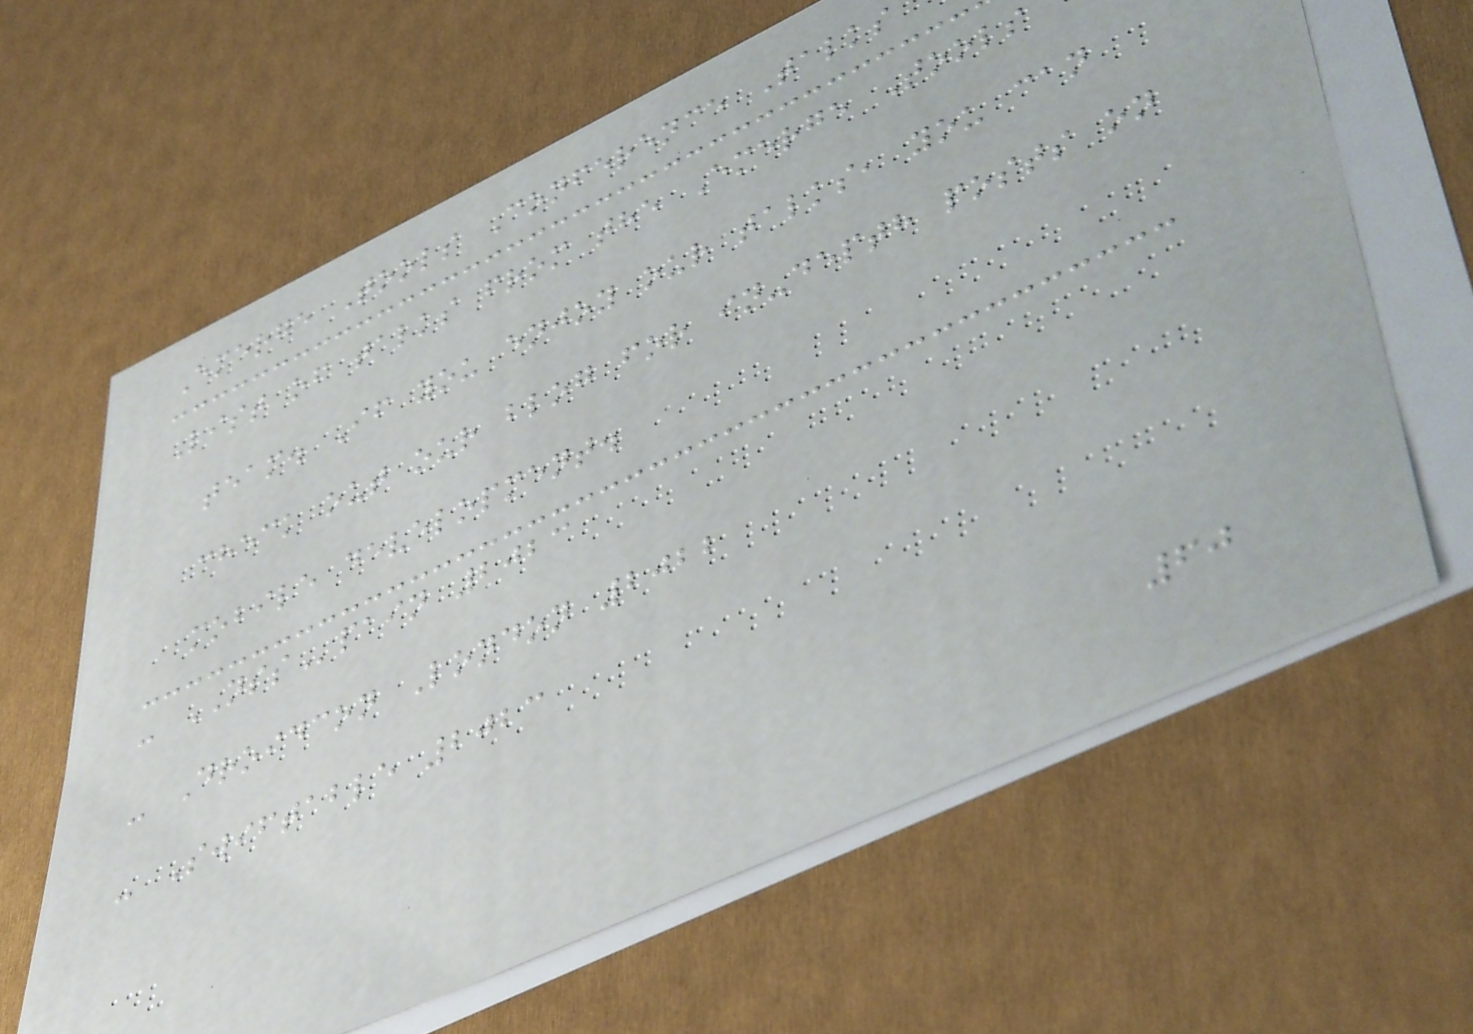Emerge Tools Conference Talks
List of talks from the Emerge Tools
team. If you enjoy our talks, you can
check out our blog for in-depth posts on
mobile development.
- NSSpain 2023
- Droidcon London 2022
- Swiftable 2023
60
